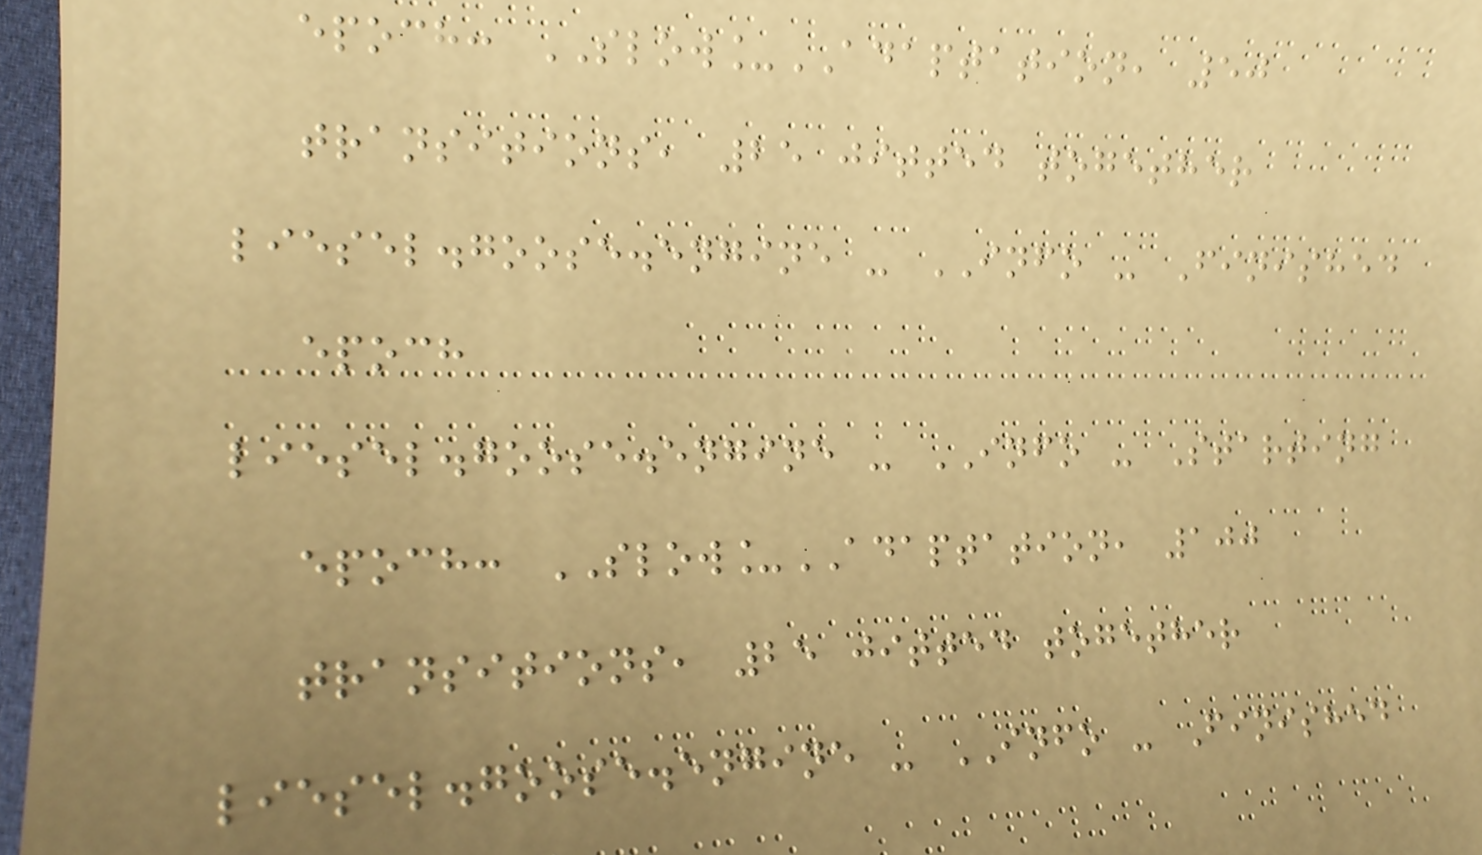epoch: SLOW_ADAPTATION, 50
transitions, 25 jitted together
liesel.goose.engine - INFO - Finished
epoch
liesel.goose.engine - INFO - Starting
epoch: SLOW_ADAPTATION, 100
transitions, 25 jitted together
liesel.goose.engine - INFO - Finished
